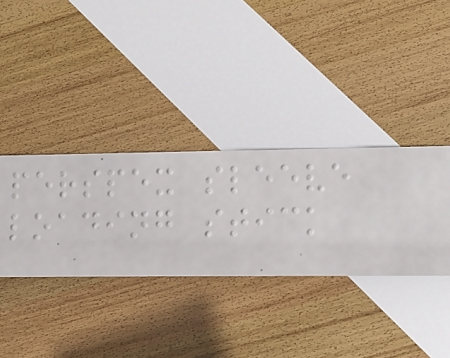perspex sleeve
loading stick
